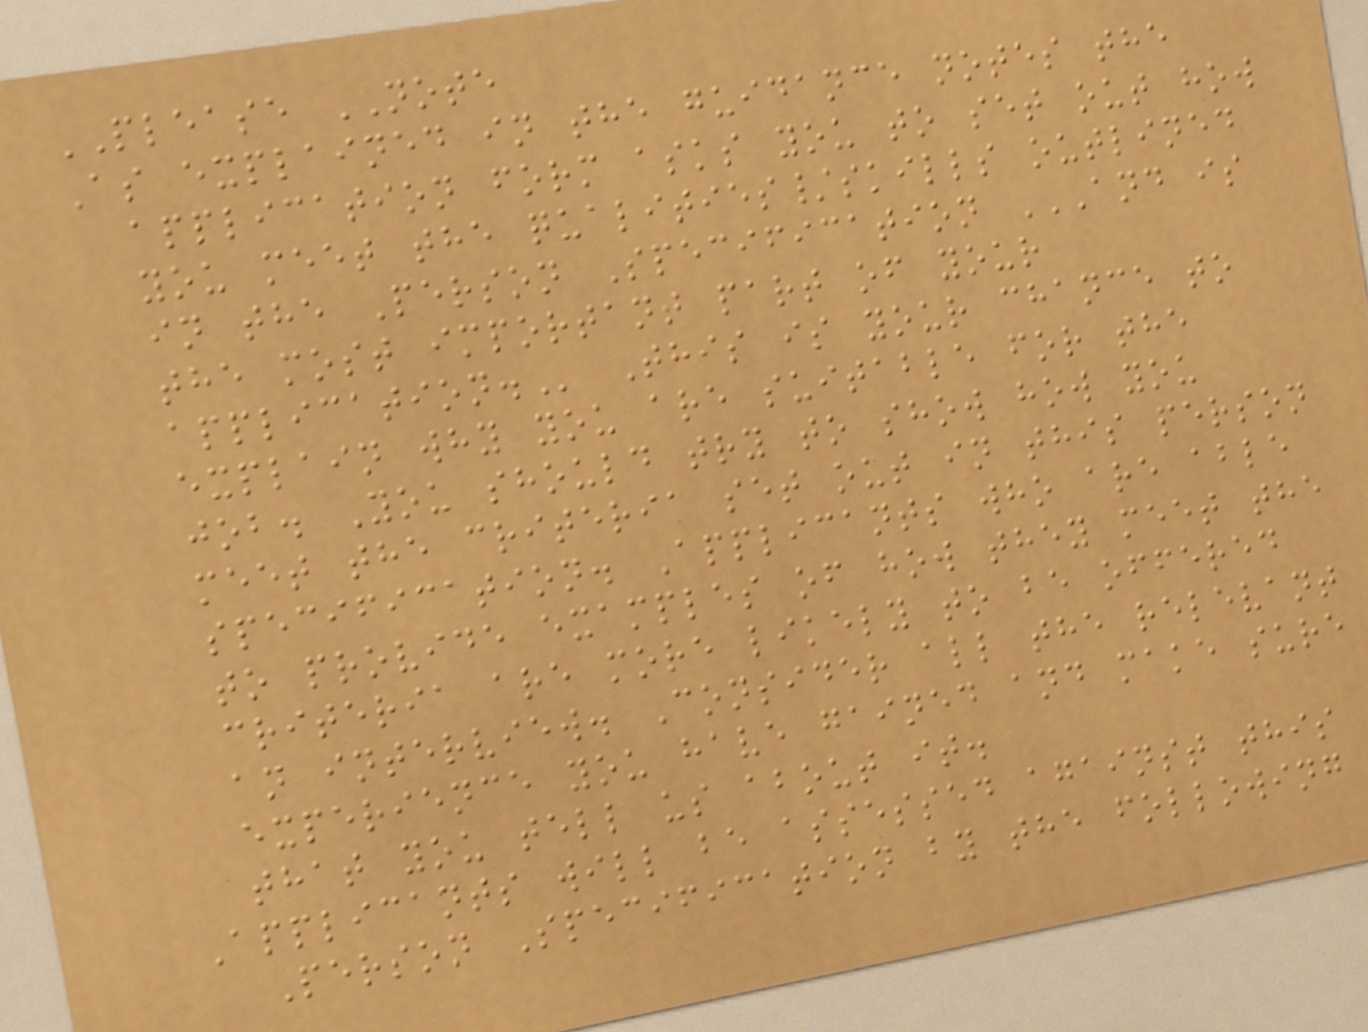PLEASE NOTE
As explained in the guidance notes the
application form asks you to set out how
you meet the qualities/skills outlined
in the Person Specification AND IS
THE MOST IMPORTANT PART OF YOUR
APPLICATION. This is your chance to
explain why you are suitable for the
job. You should try to show how you
meet the criteria set out in this person
specification. Applicants who are able
to provide examples of how they meet the
criteria are more likely to be offered
an interview. Consider all the relevant
experience you have gained and make sure
that you tell us about it.
Applicants will be assessed against this
Person Specification by the following
